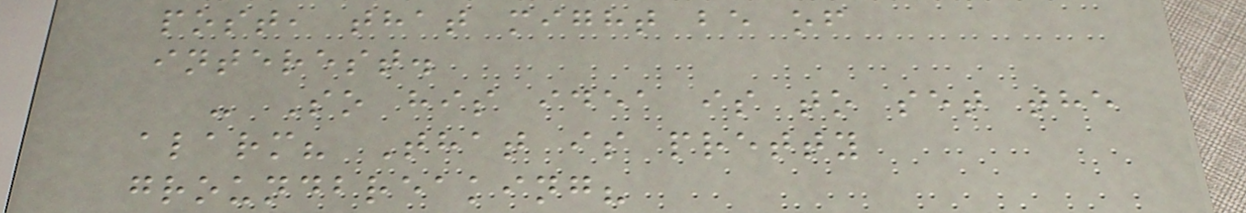post, that might be of
interest.
- So his idea is to set the
alarm? That is pretty
groundbreaking?
